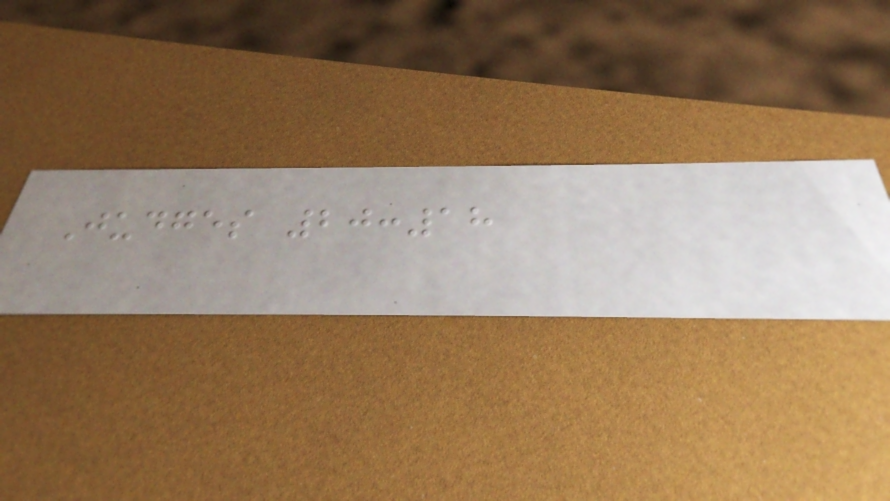Judges 20:18
